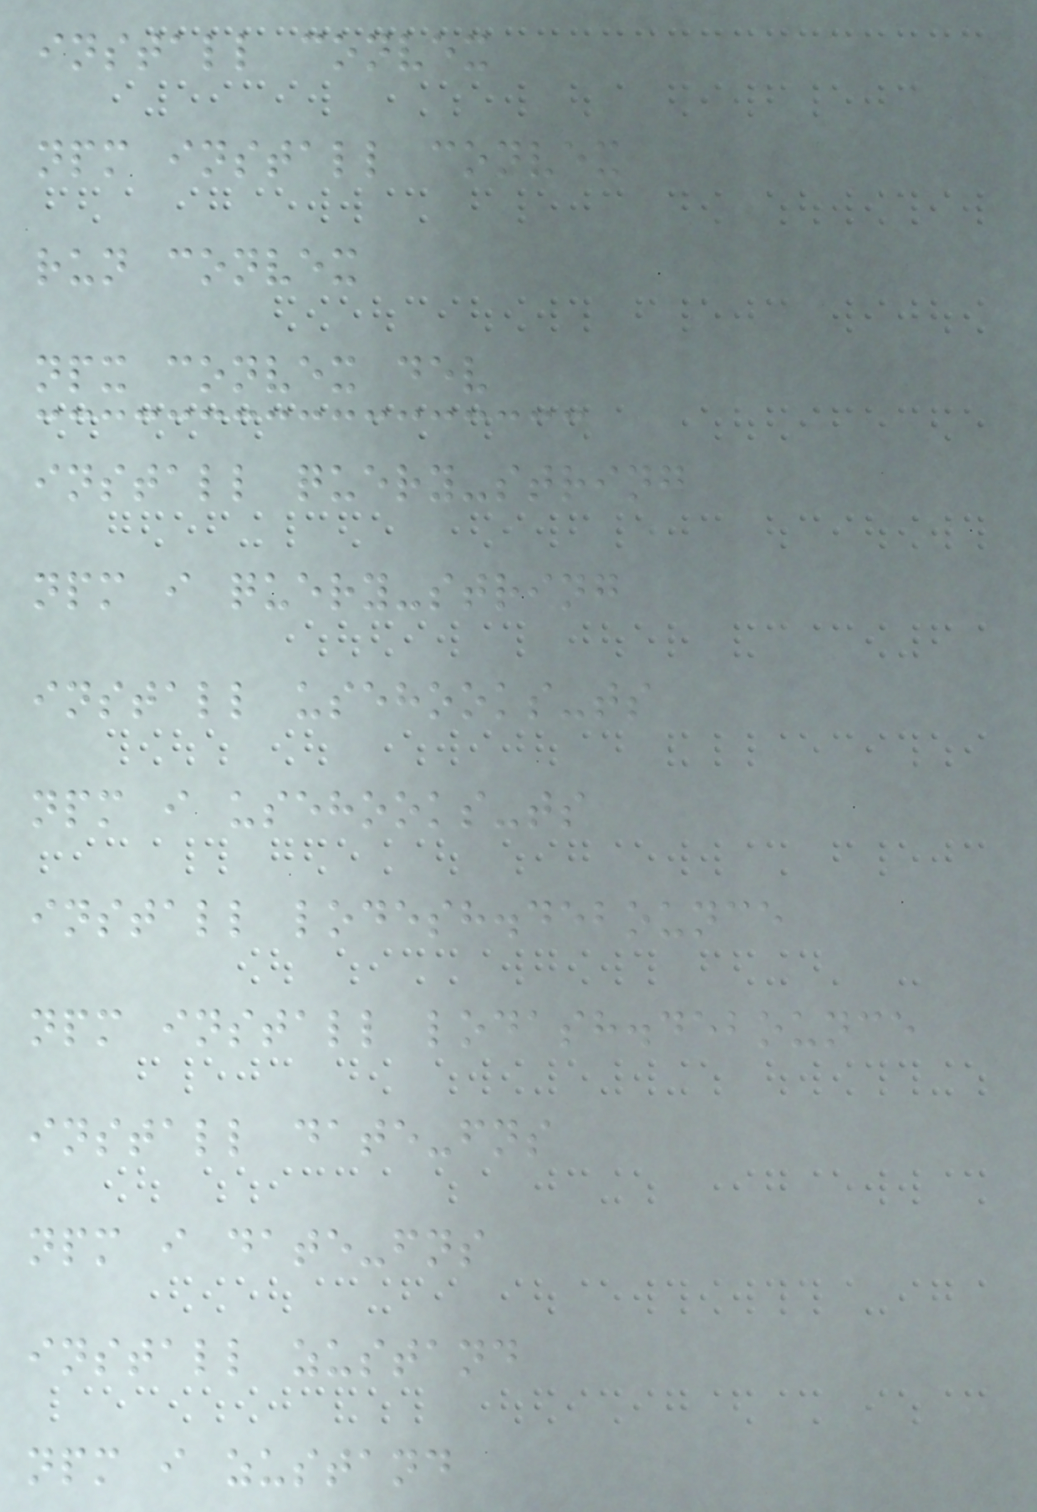install convex
npm install convex
run convex
npx convex dev
install query-string
npm i query-string
install usehooks-ts
npm i usehooks-ts
install lodesh.debounce
npm install lodash.debounce
install date-fns
npm i date-fns
install zustand
npm i zustand
